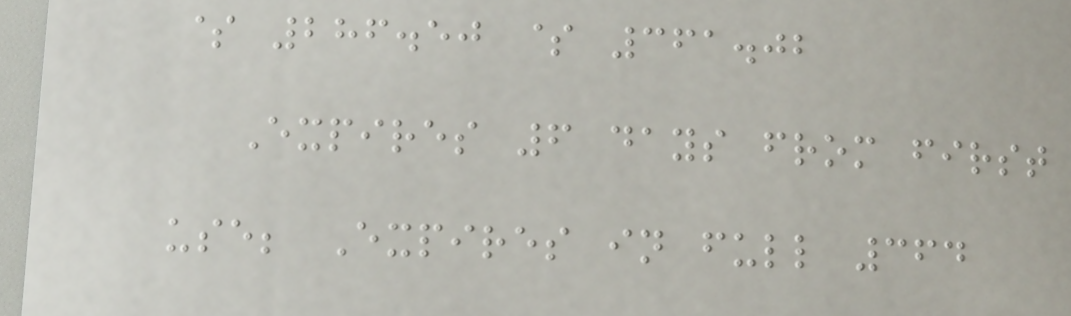$ 286.50 $ 361.02
Expires 6 days from first
use; Expires in full 364
